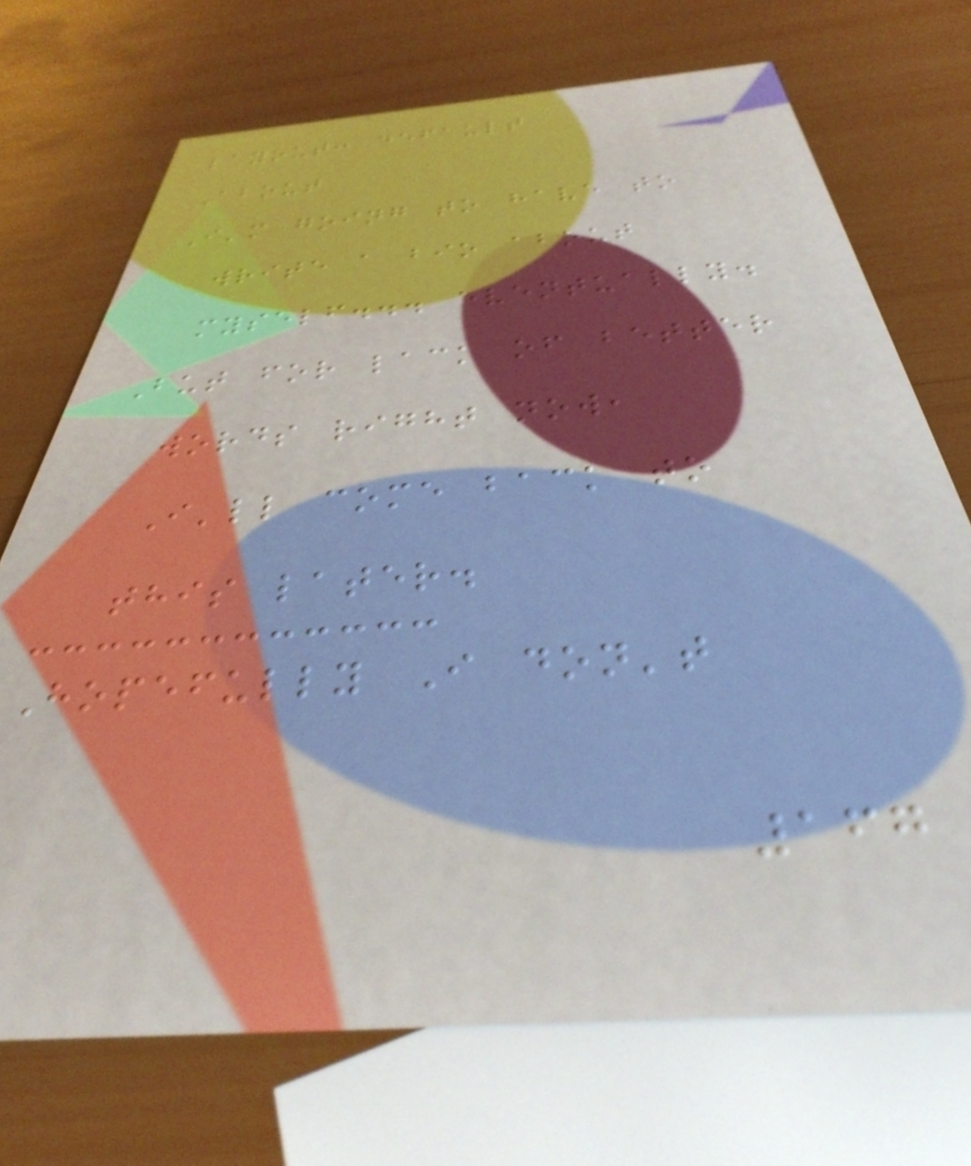layout: default
About
I'm going to have to
write a bio about
myself... eventually.
But for lack of better
words right now,
I'll come back to
this later.
Hopefully I don't
167
